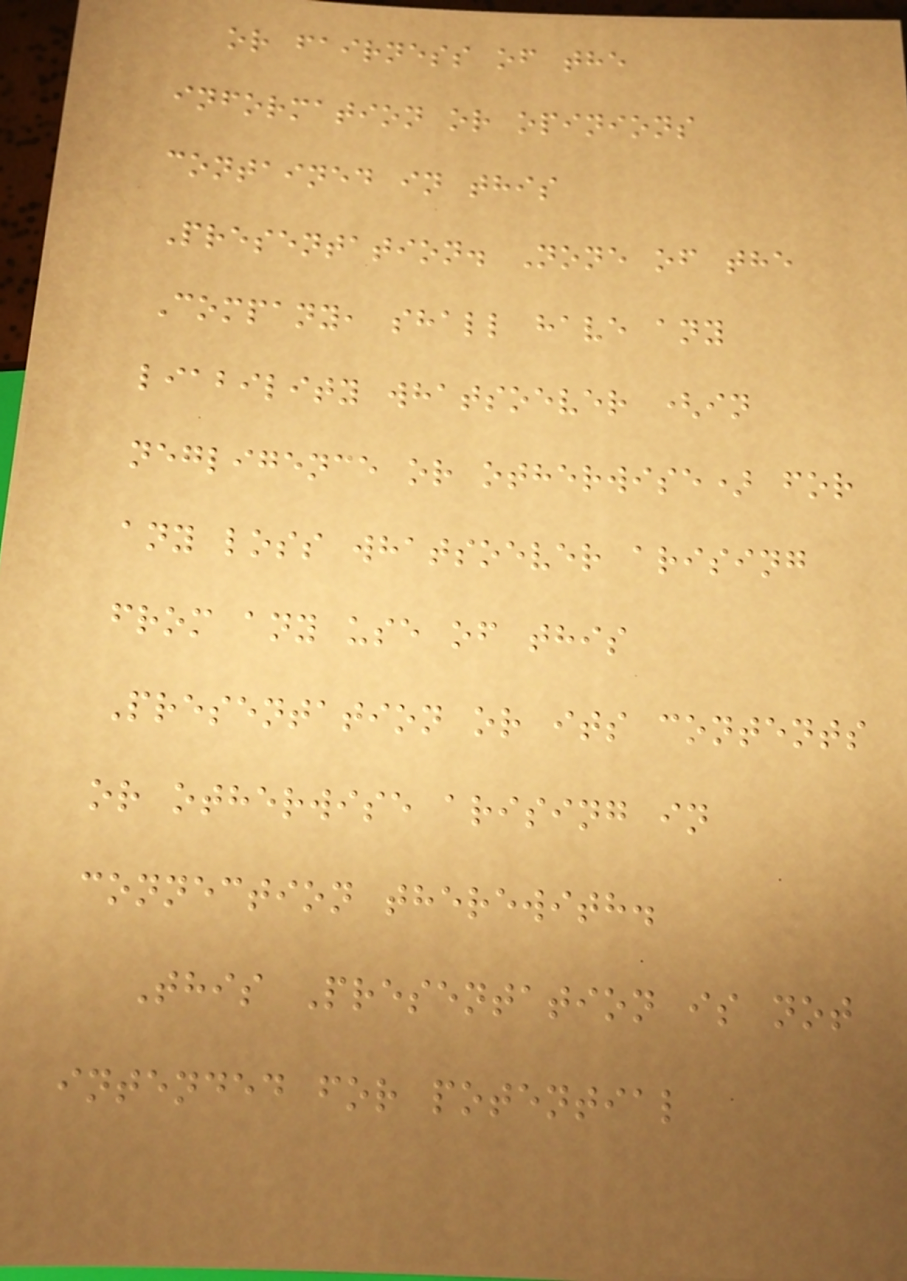or fairness of the
information or opinions
contained in this
Presentation. None of the
Company, shall have any
liability whatsoever (in
negligence or otherwise) for
any loss whatsoever arising
from any use of this
Presentation or its contents
or otherwise arising in
connection therewith.
This Presentation is not
intended for potential
